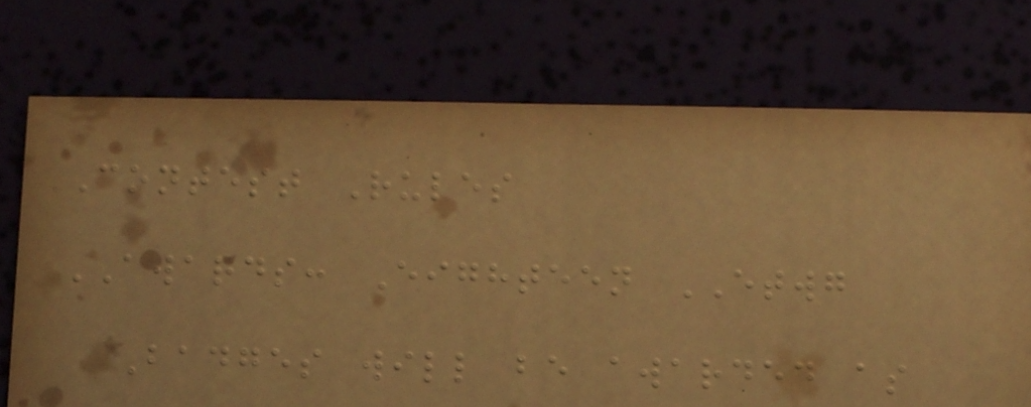Contest Rules
AWARDS: Eighteen ETWG
Badges will be awarded as
